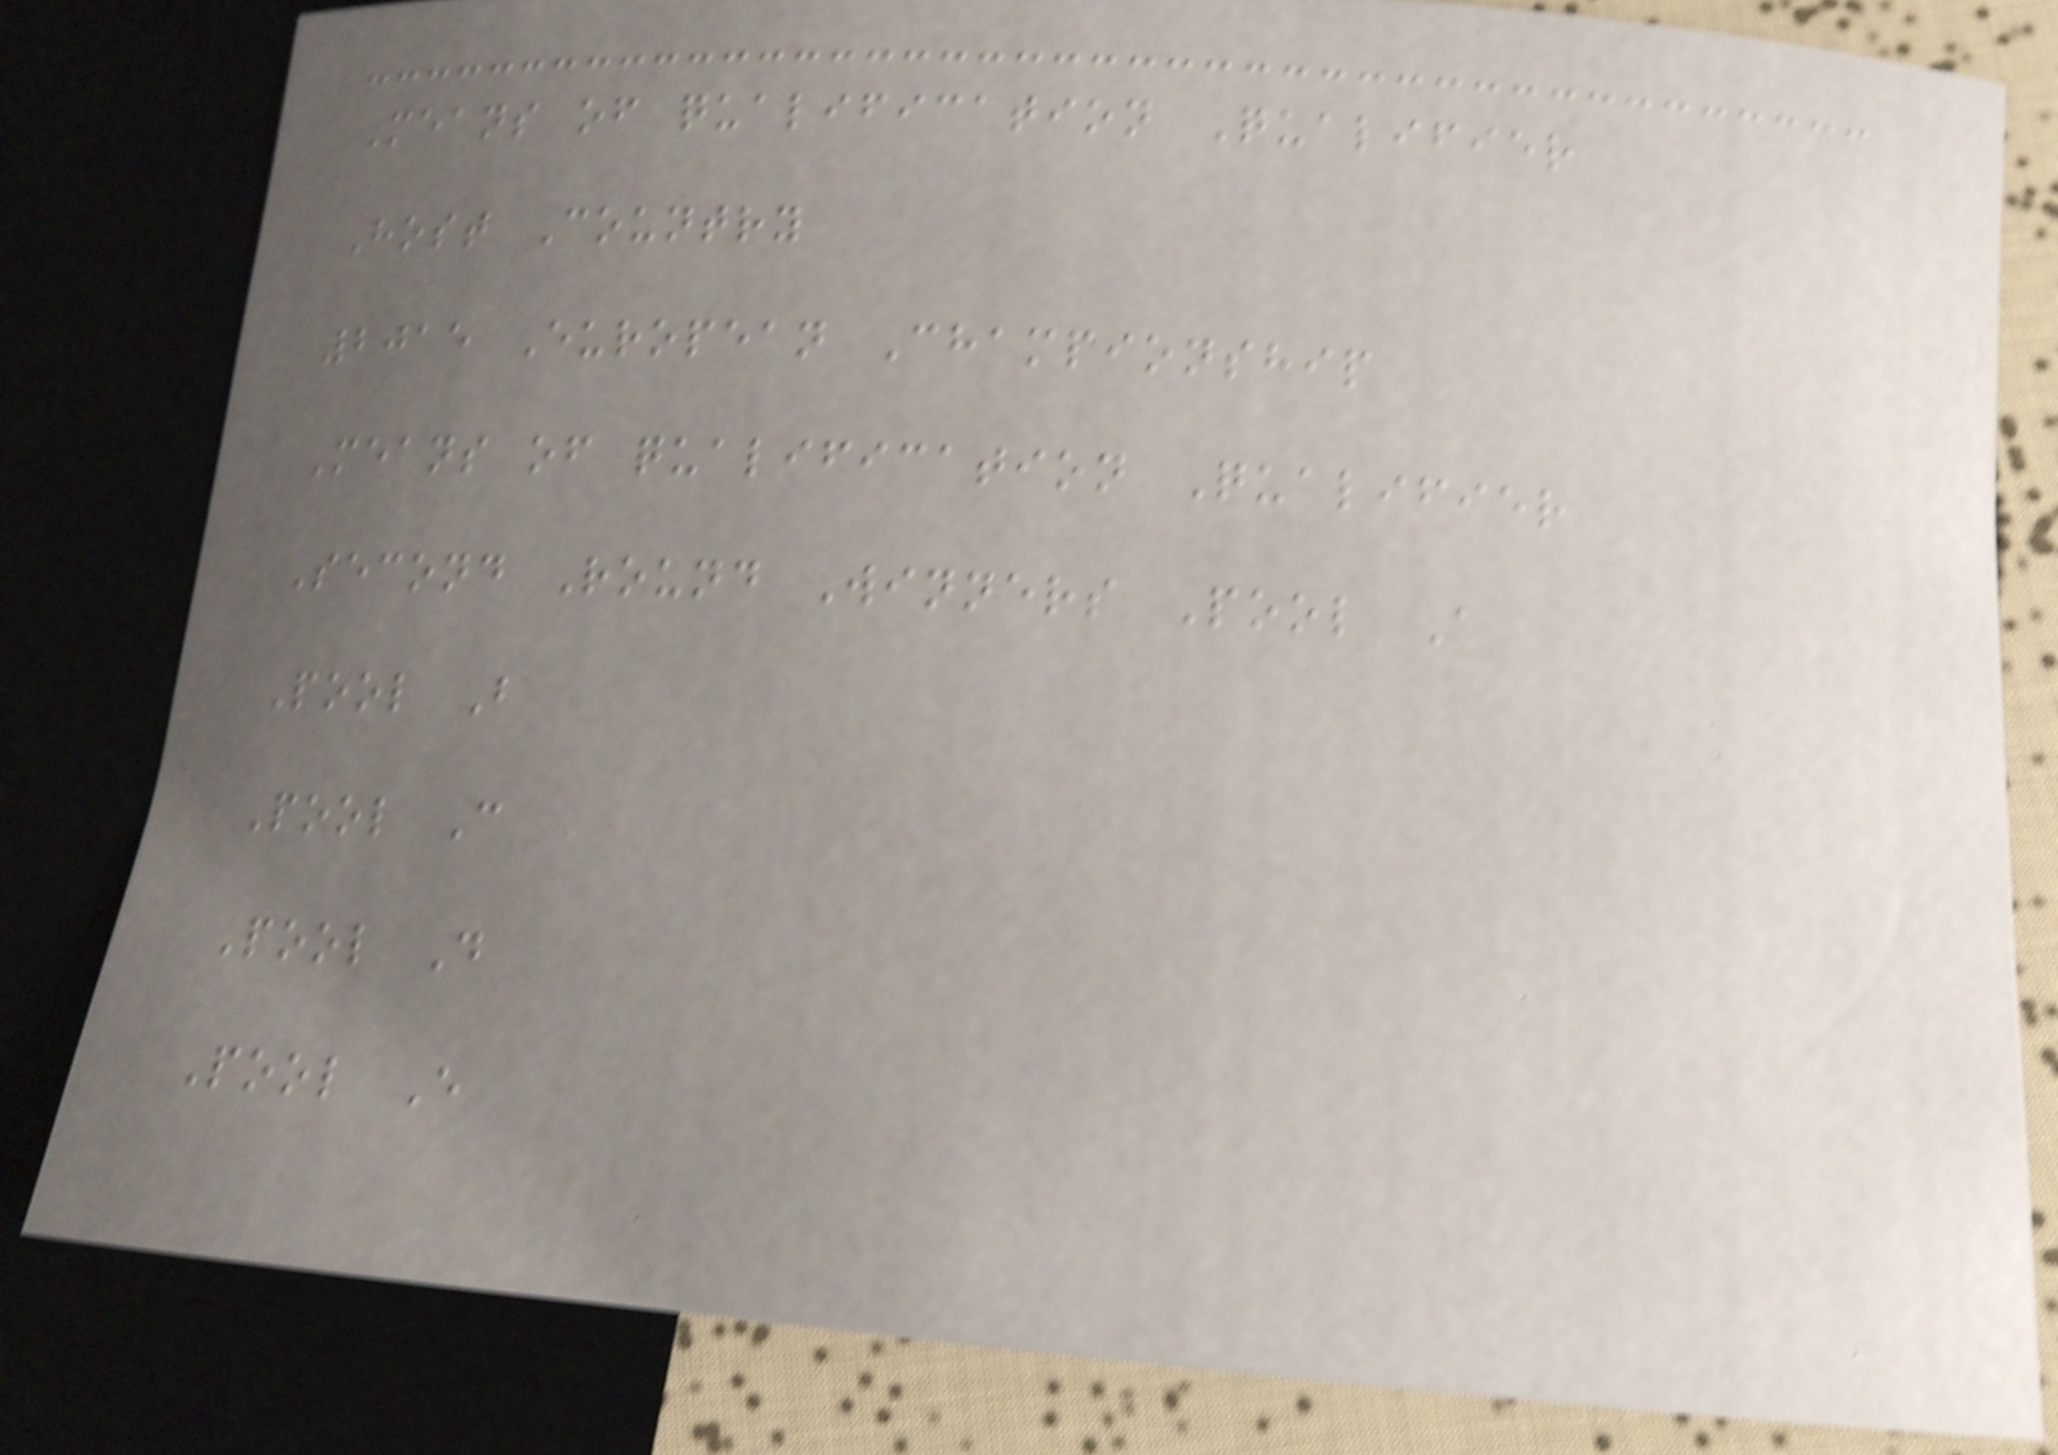Means of qualification Qualifier
Host Country
2015 European Championship
Means of qualification Qualifier
Second Round Winners Pool A
Pool B
Pool C
Pool D
Pool E
